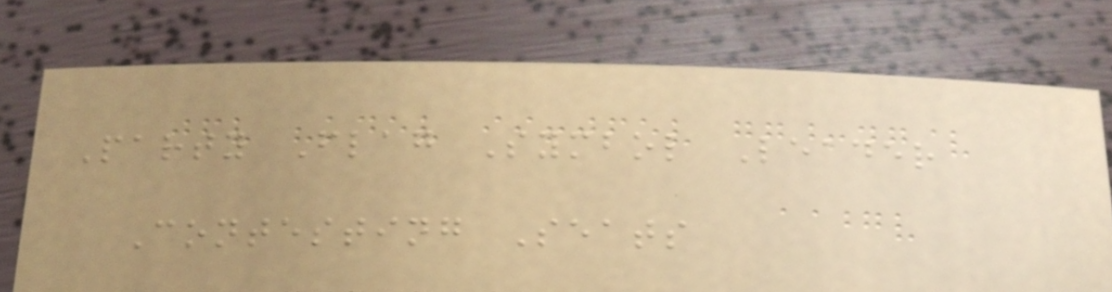Party Flag Symbol Leader
Contesting Seats
